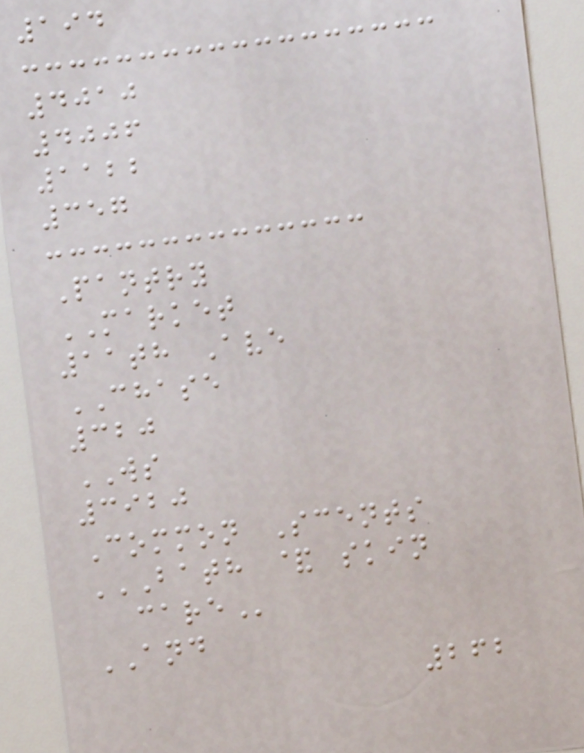194
4010
4006
1122
357
Pantry
MARKET
11th Ave
CHASE
320
WS
3920
Common Scents
BATH & SKIN
CARE
AND
262
